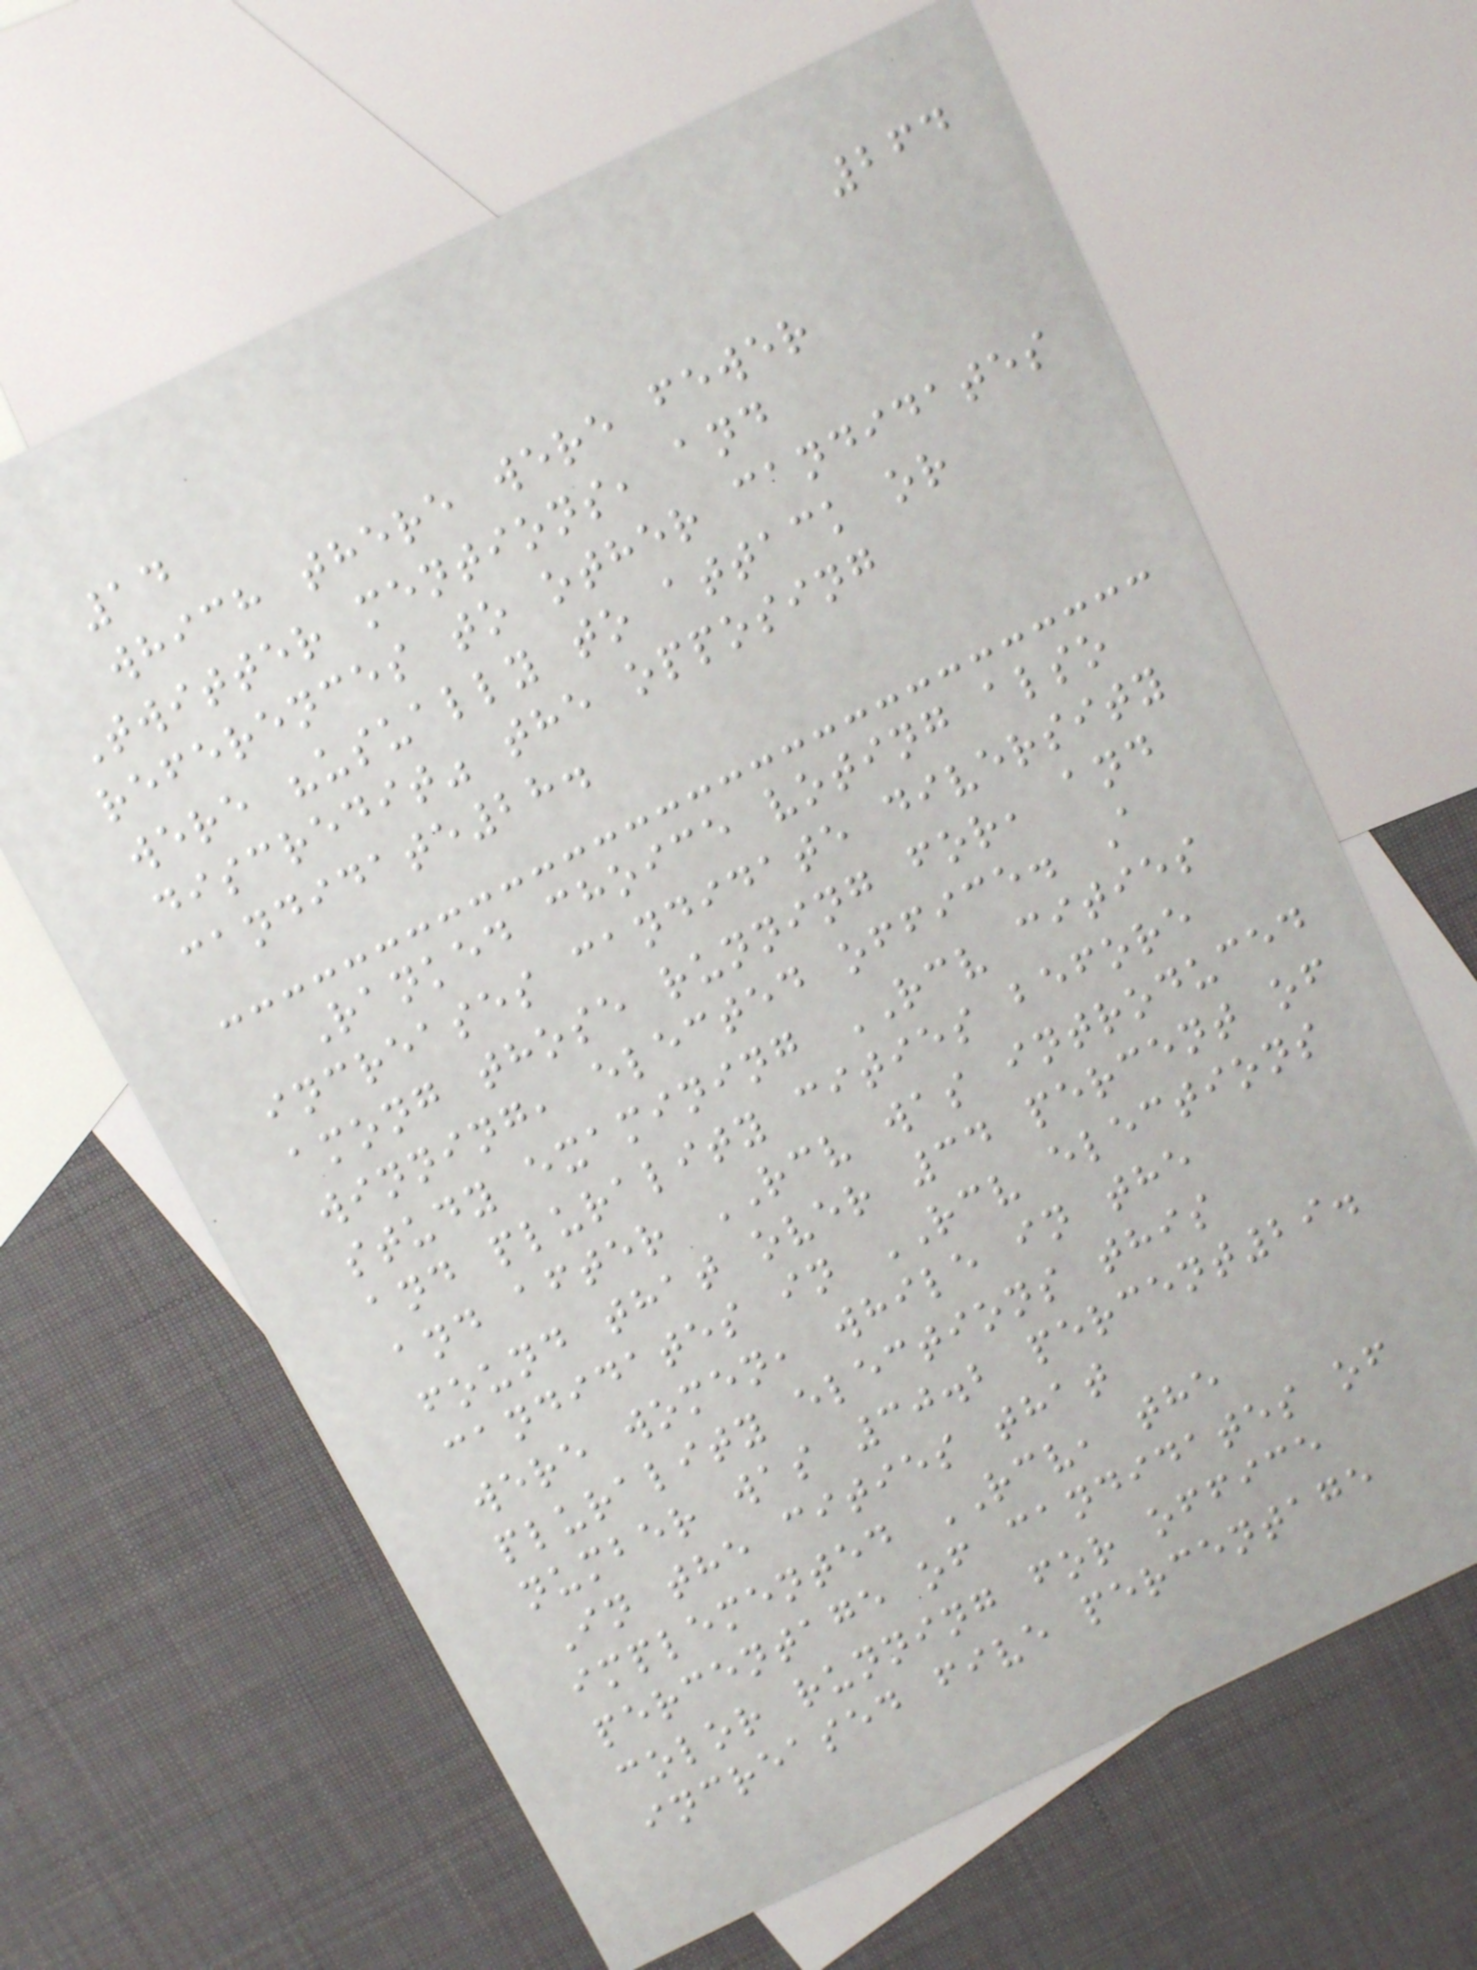264
14
which there were fewer
Twitter mentions, and
references to other candidates
were "usually to attack or
discredit" the opposing
candidate28.
Ranked choice voting also
increases candidate diversity
among those running for, and
winning, elected office. A
study examining RCV cities
and plurality cities before
and after RCV was introduced
found that over 34 percent of
candidates in RCV elections
were women, while in the
plurality elections this
number was 30.2 percent29.
In the cities that
implemented RCV, the
percentage of candidates of
color running for office
increased five percentage
